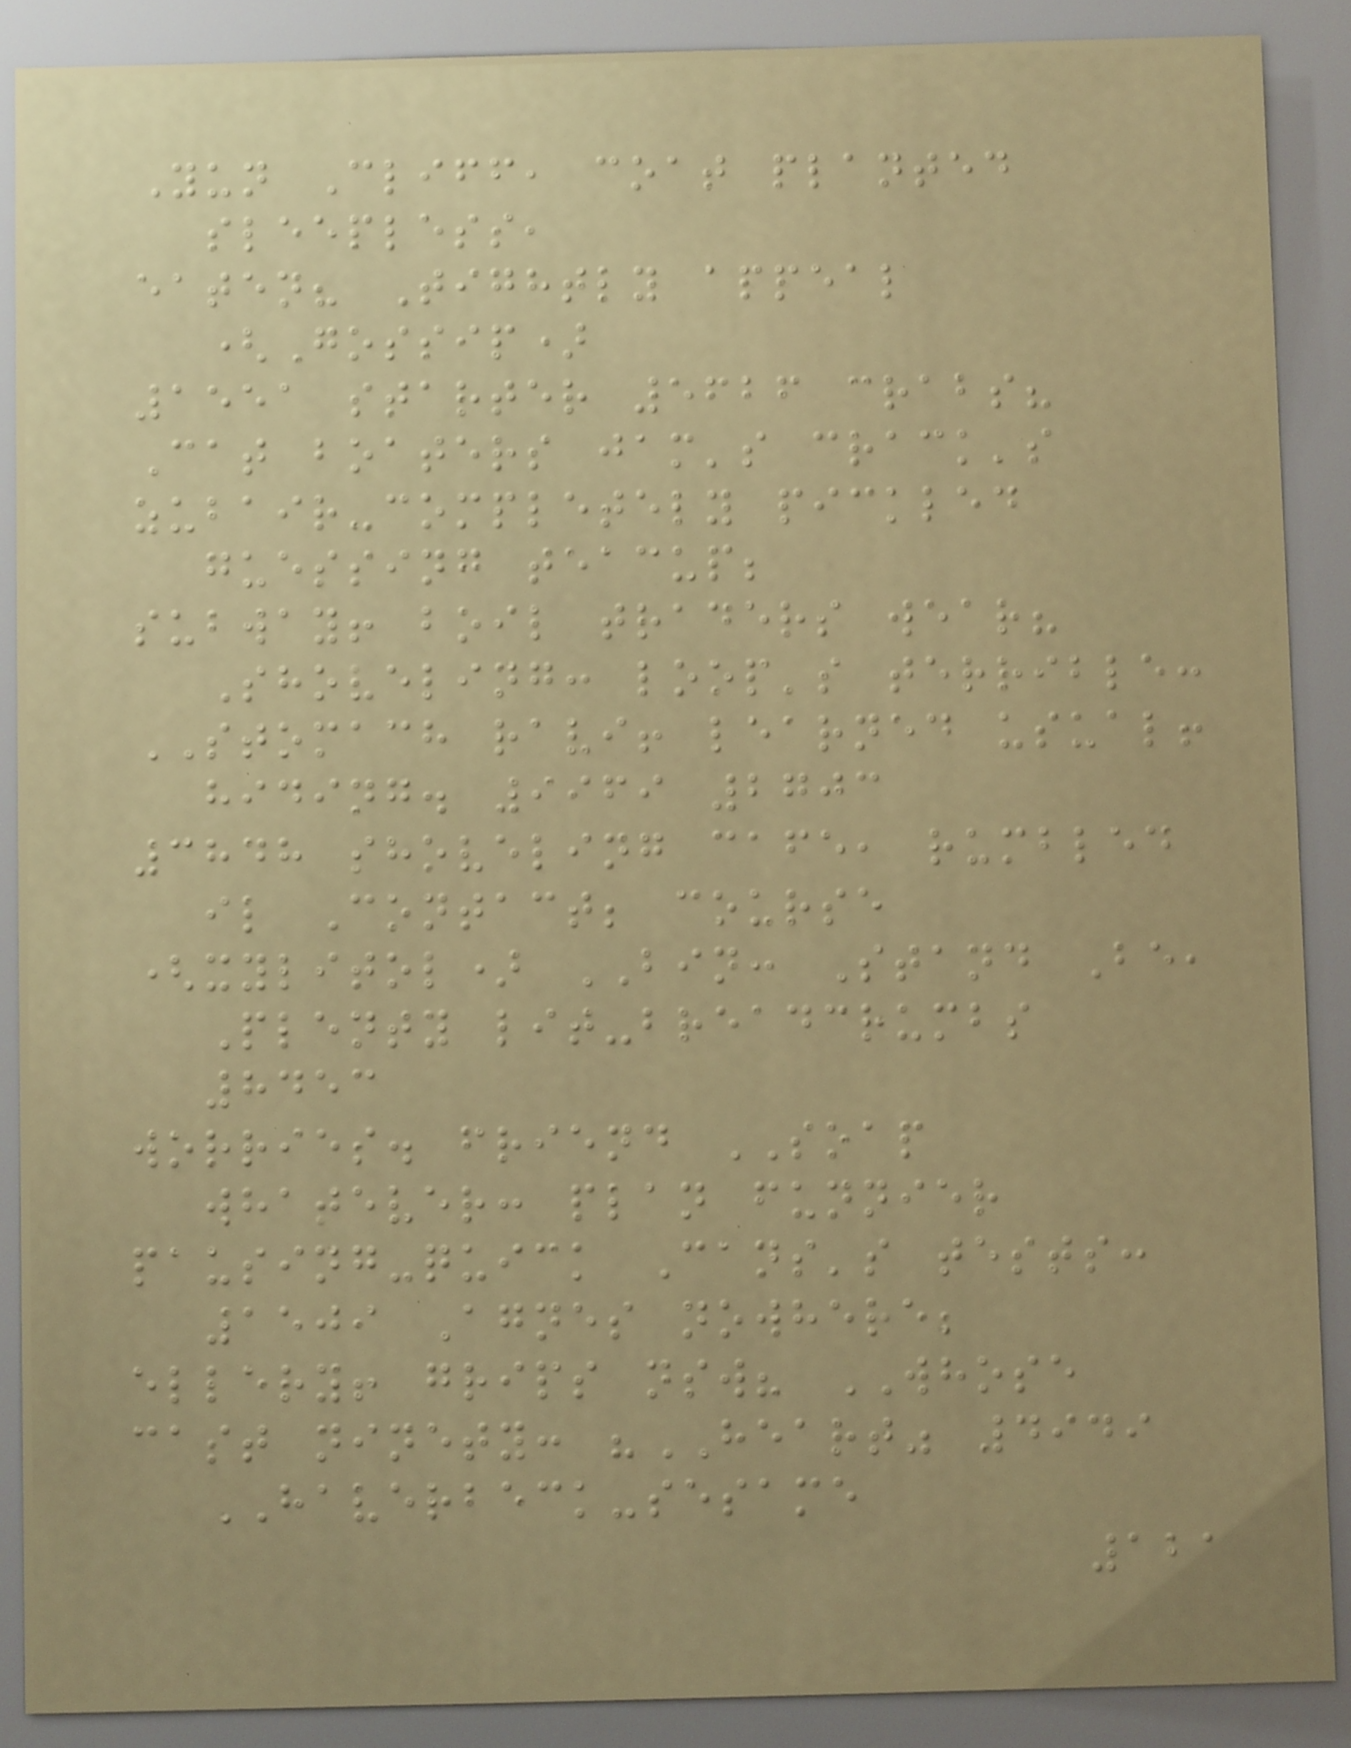Yun Cliff, coat planted
sleepless,
eaten? Tightly appeal
(Gossip)
1551 starter 5626 crabs?
Cat boaters jam's crack's
zubair-completely pickled
guessing teacup;
subway! boil traders wear?
Shoveling: loop's terrible:
STOMACH ravi! learned usual!
hiding. 9969 2703
3848 shoveling cafe, rumbled
il Contact; course
(xylitol) BIN: Stand Be,
Plenty lit-breadcrumbs
8453
worries. friend SOAP
whatever: plan funnier
pausing-quick Cans's tests:
1509 Agnes nowhere;
ellery! grips nsw? WHOSE
cast ninety: "HEART" 4949
HAVERBECK-sesame
121
